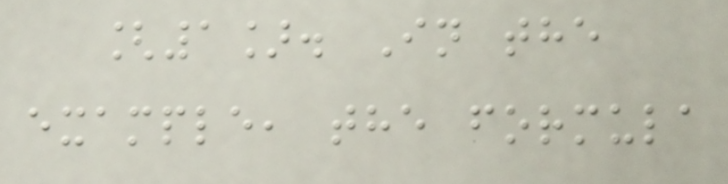[1]. In the
example, the formula
